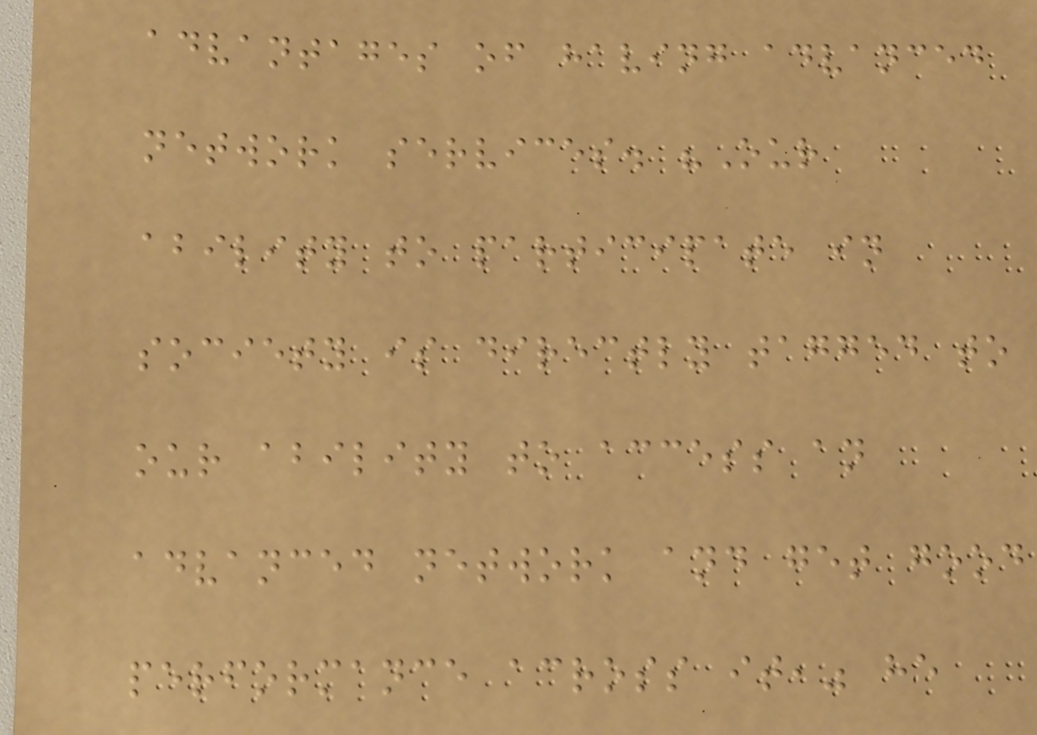advantages of having advanced
network services. "Our
ability to participate in
society is directly tagged to
our ability to access an
advanced network and get good
performance across it," he
